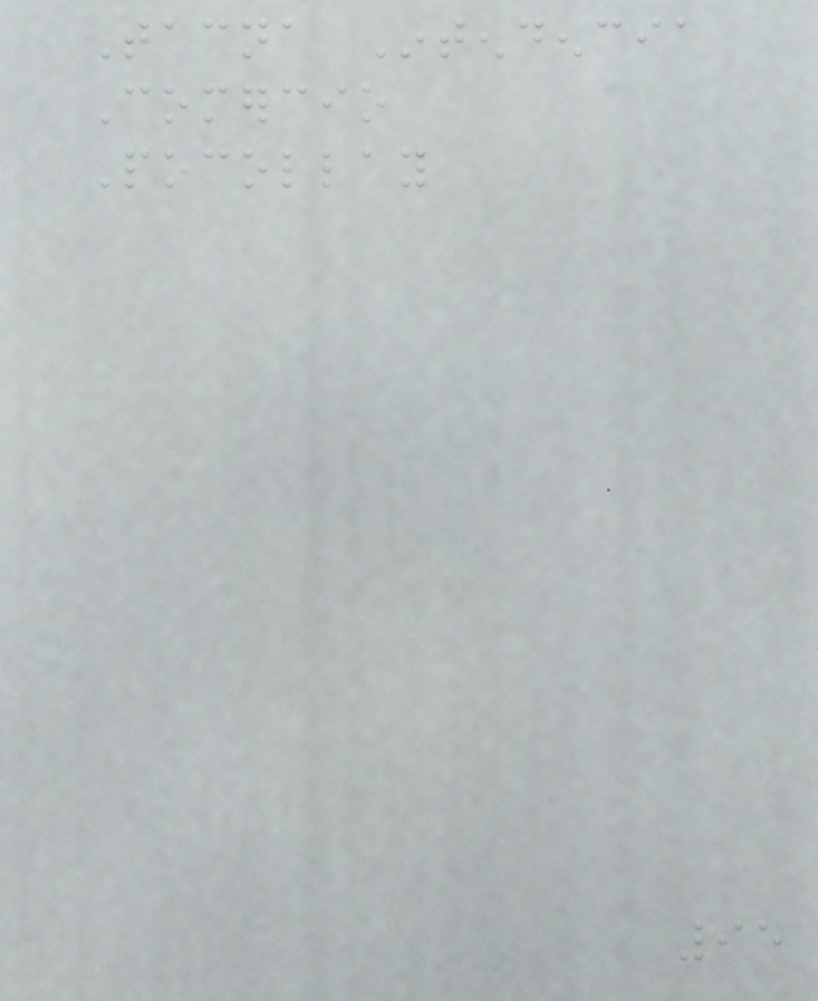Tacna Intendencia
Comercio
Pocollay
95
